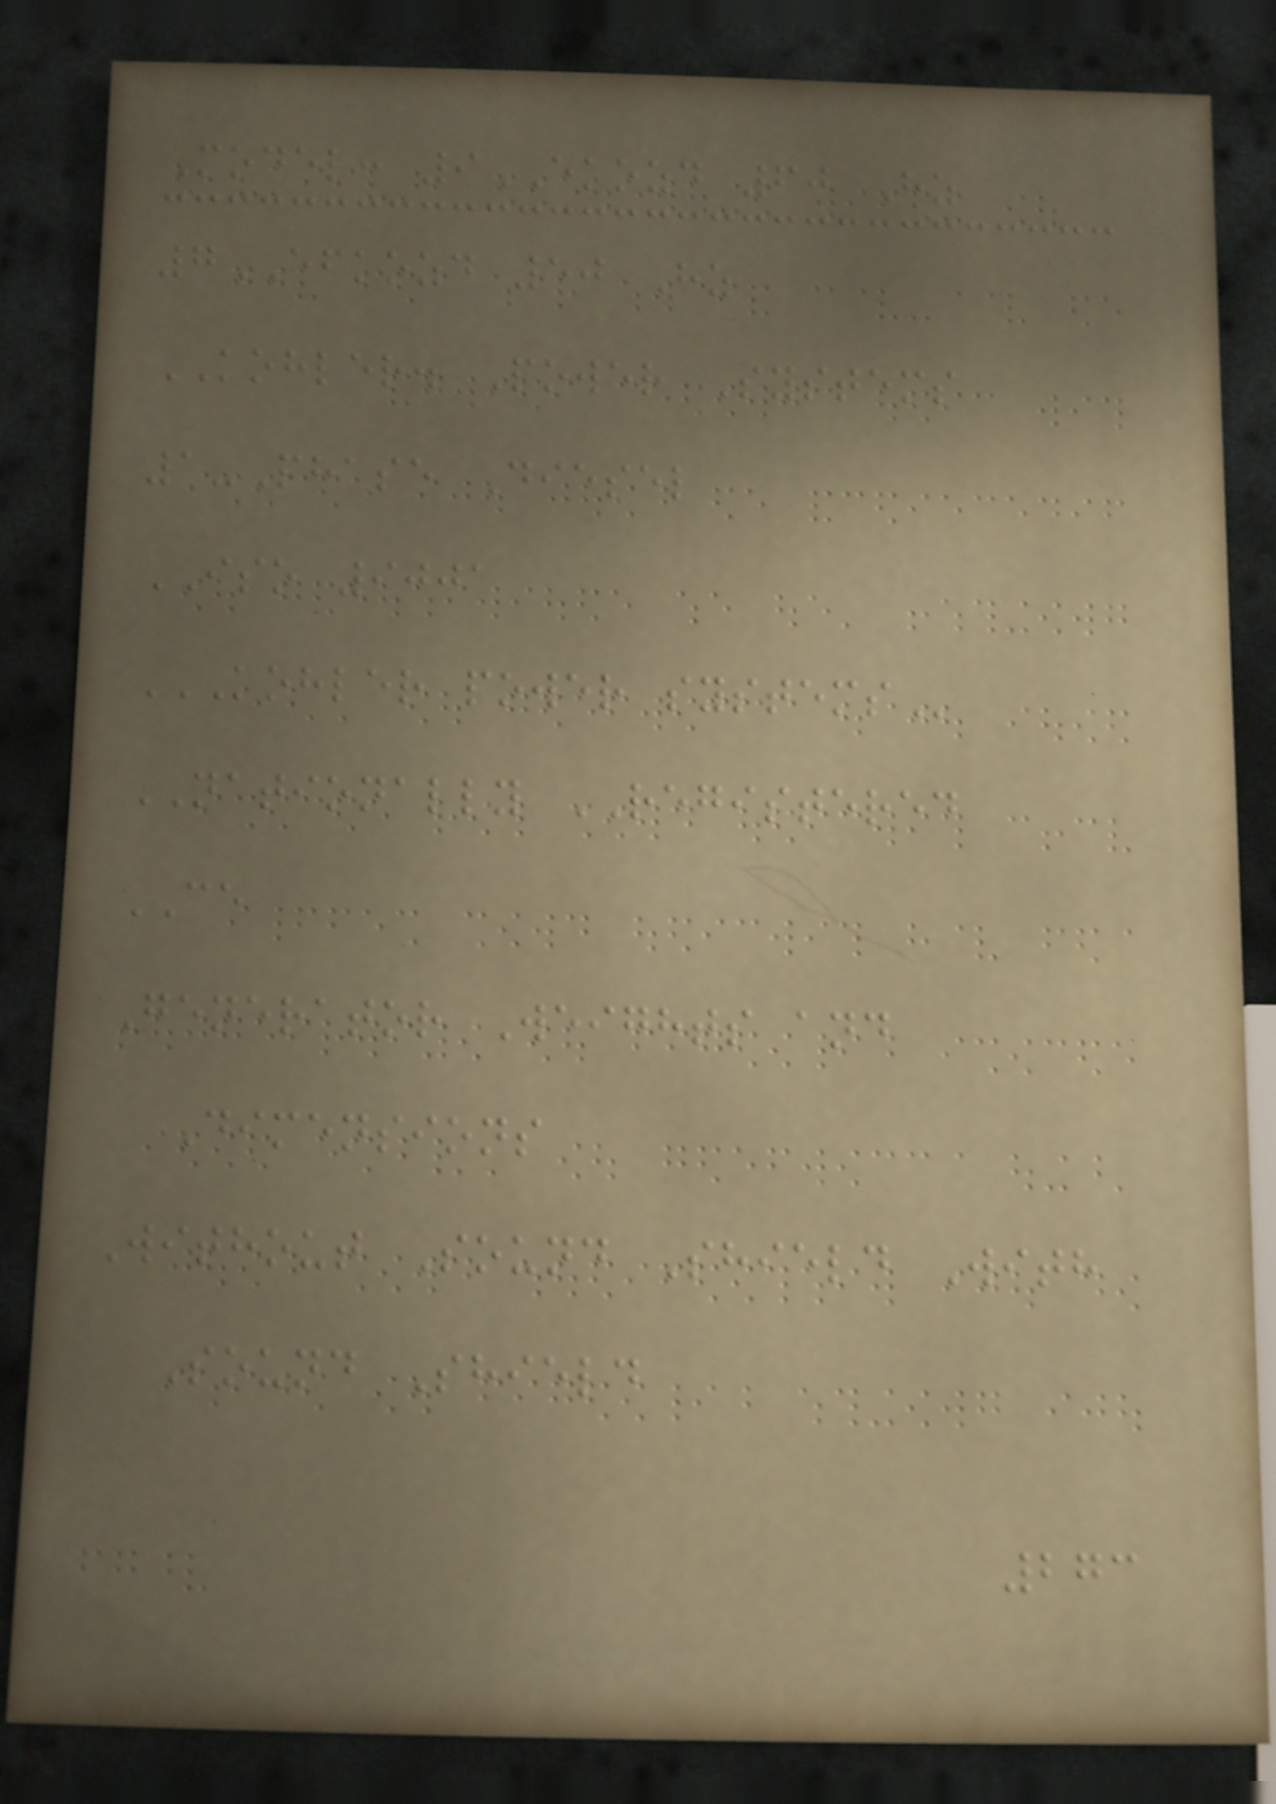Model: 9EKOZD 60 Hz
7EFKOZD 50 Hz
KOHLER. Power Systems
1-Phase Diesel
ISO 9001
KOHLER POWER SYSTEMS
NATIONALLY REGISTERED
CE
Generator Weights and
Dimensions
Without Sound Shield With
Sound Shield
273
